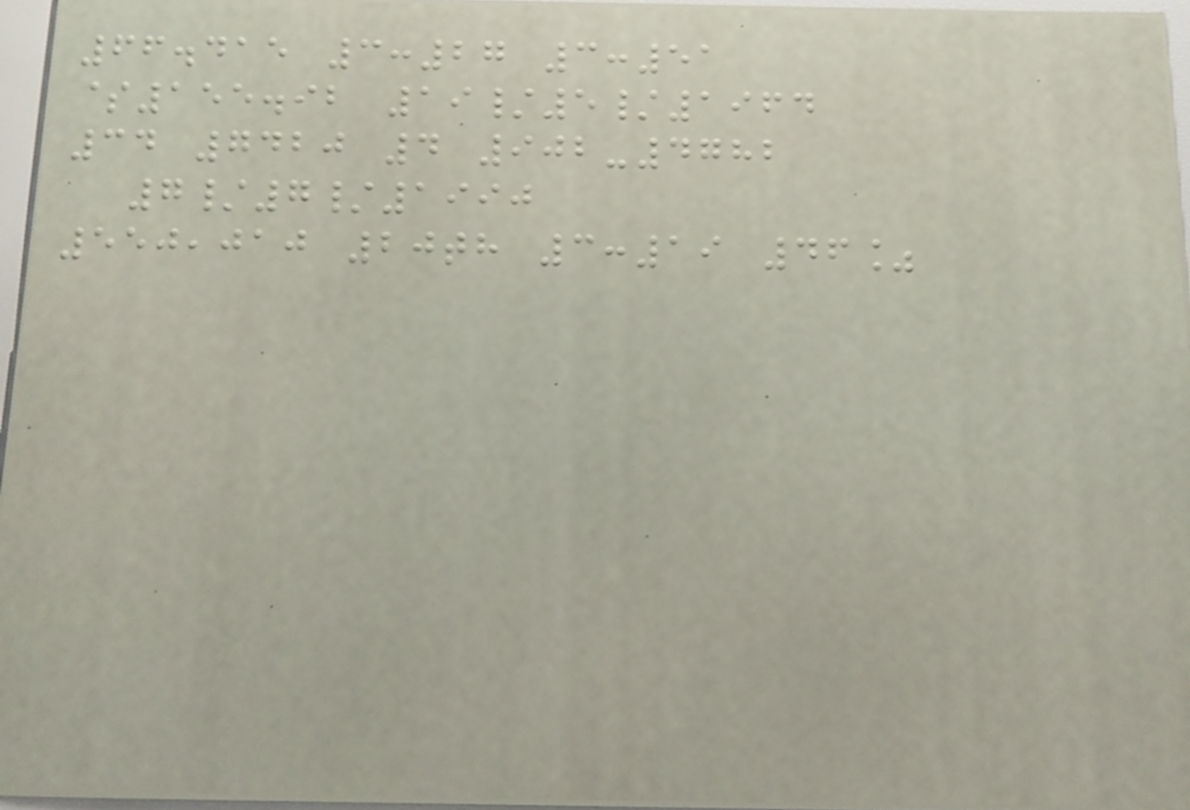66.415 3:27 3:51
$155.92 19/5/1964
34 7420 4 902-4782
7/7/1990
550,010 20th 3:19 46%
